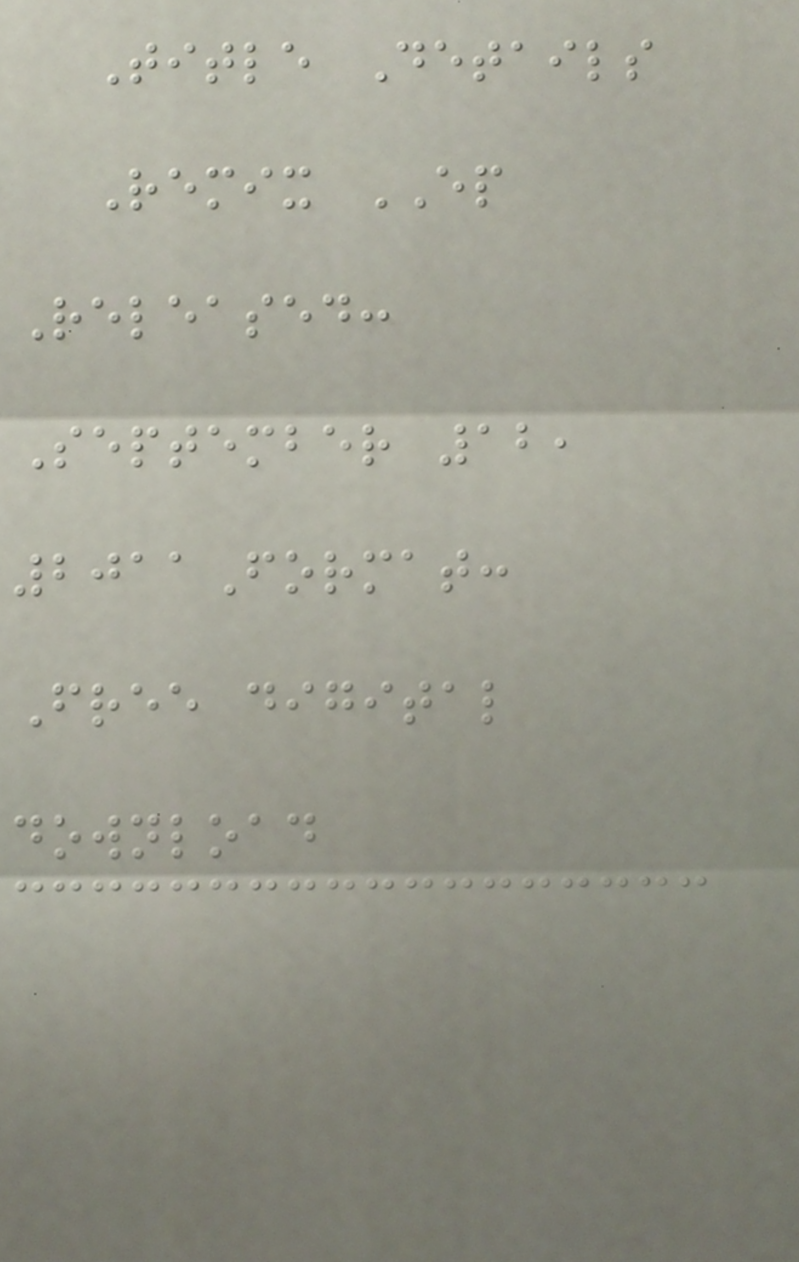Title Details
Remix EP
Released:
September 12,
2011Format:
Free digital
download
